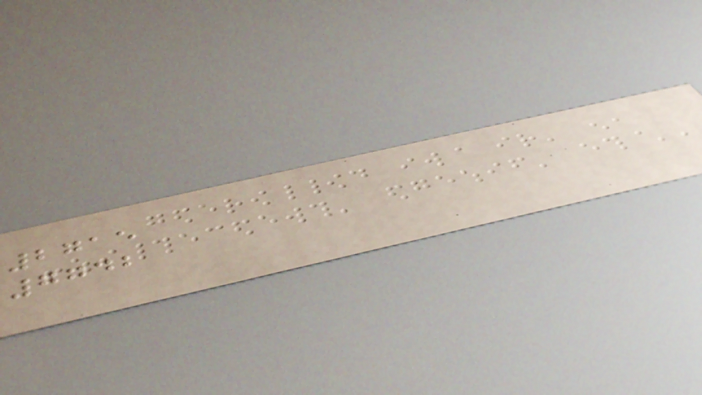2715
7742
